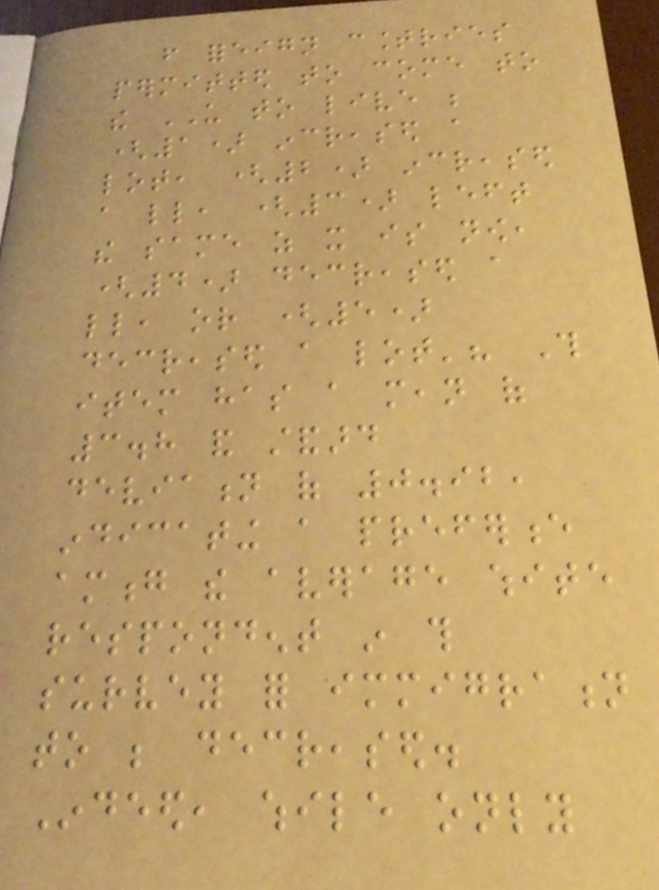from foreign countries
permitted to come to
the US to live be
(1) increased a
lot, (2) increased
a little, (3) left
the same as it is now,
(4) decreased a
little, or (5)
decreased a lot'? This
item has a mean of
3.8 and standard
deviation of 0.92,
indicating a preference
among the average white
respondent in this
survey for immigration
to be decreased.
Indeed, while only
